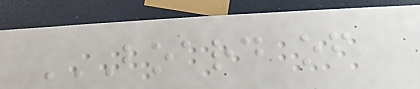BOARD OF
